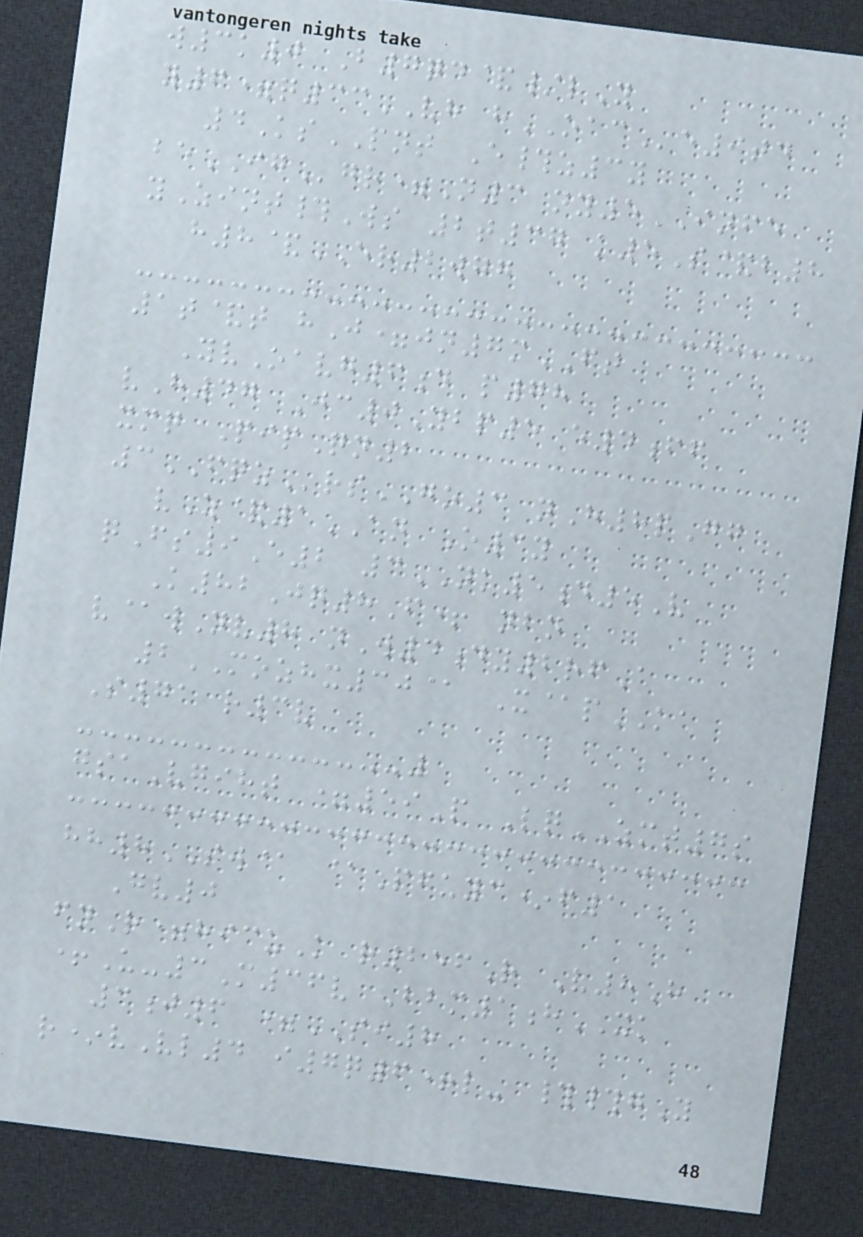w3k0 B7qd&/lY
y6=q33VH hOACe9td
4KsPNT E#z3y
beIGgr=N3 ny5INFE
yZint#Ws 2t37 k5S&b8
h8&ER2wgg
1t&t hJ=jn7mFT
YvOavg6d p78
vH47 Jc0Ybp5 e4ff
xmq PipQn2
3FQZrsGO3 nH8pGg
vZ&1AN O3y
qFs9E2 3NK5d5V
K82Jq8F+ nbn
v@wNv8 nW4dy2rfA
2MOZHX30@ X@pKA
S71 r3v
gsaVgiht =59P LqZMT7s
hh8SW@ @Pfuyc*f1
Gv0
fnR=hicuK r256R V8H
+U-3M36v Bbm1hXK
3j6 =SI8
r*vVl4 i7q6+l- ##gY
